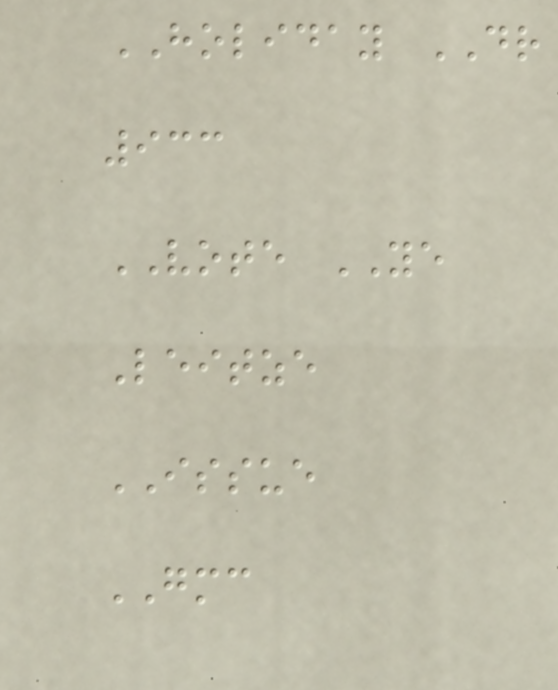HOLIDAY DR
933
VOTE YE
Leitze
ISSUE
GMC
